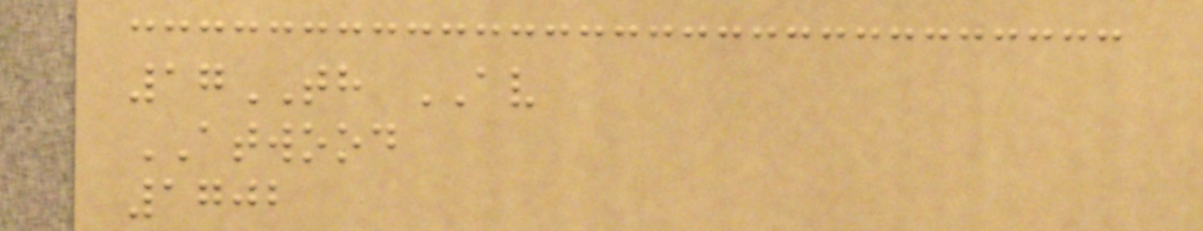17TH AV
ATWOOD
1702
